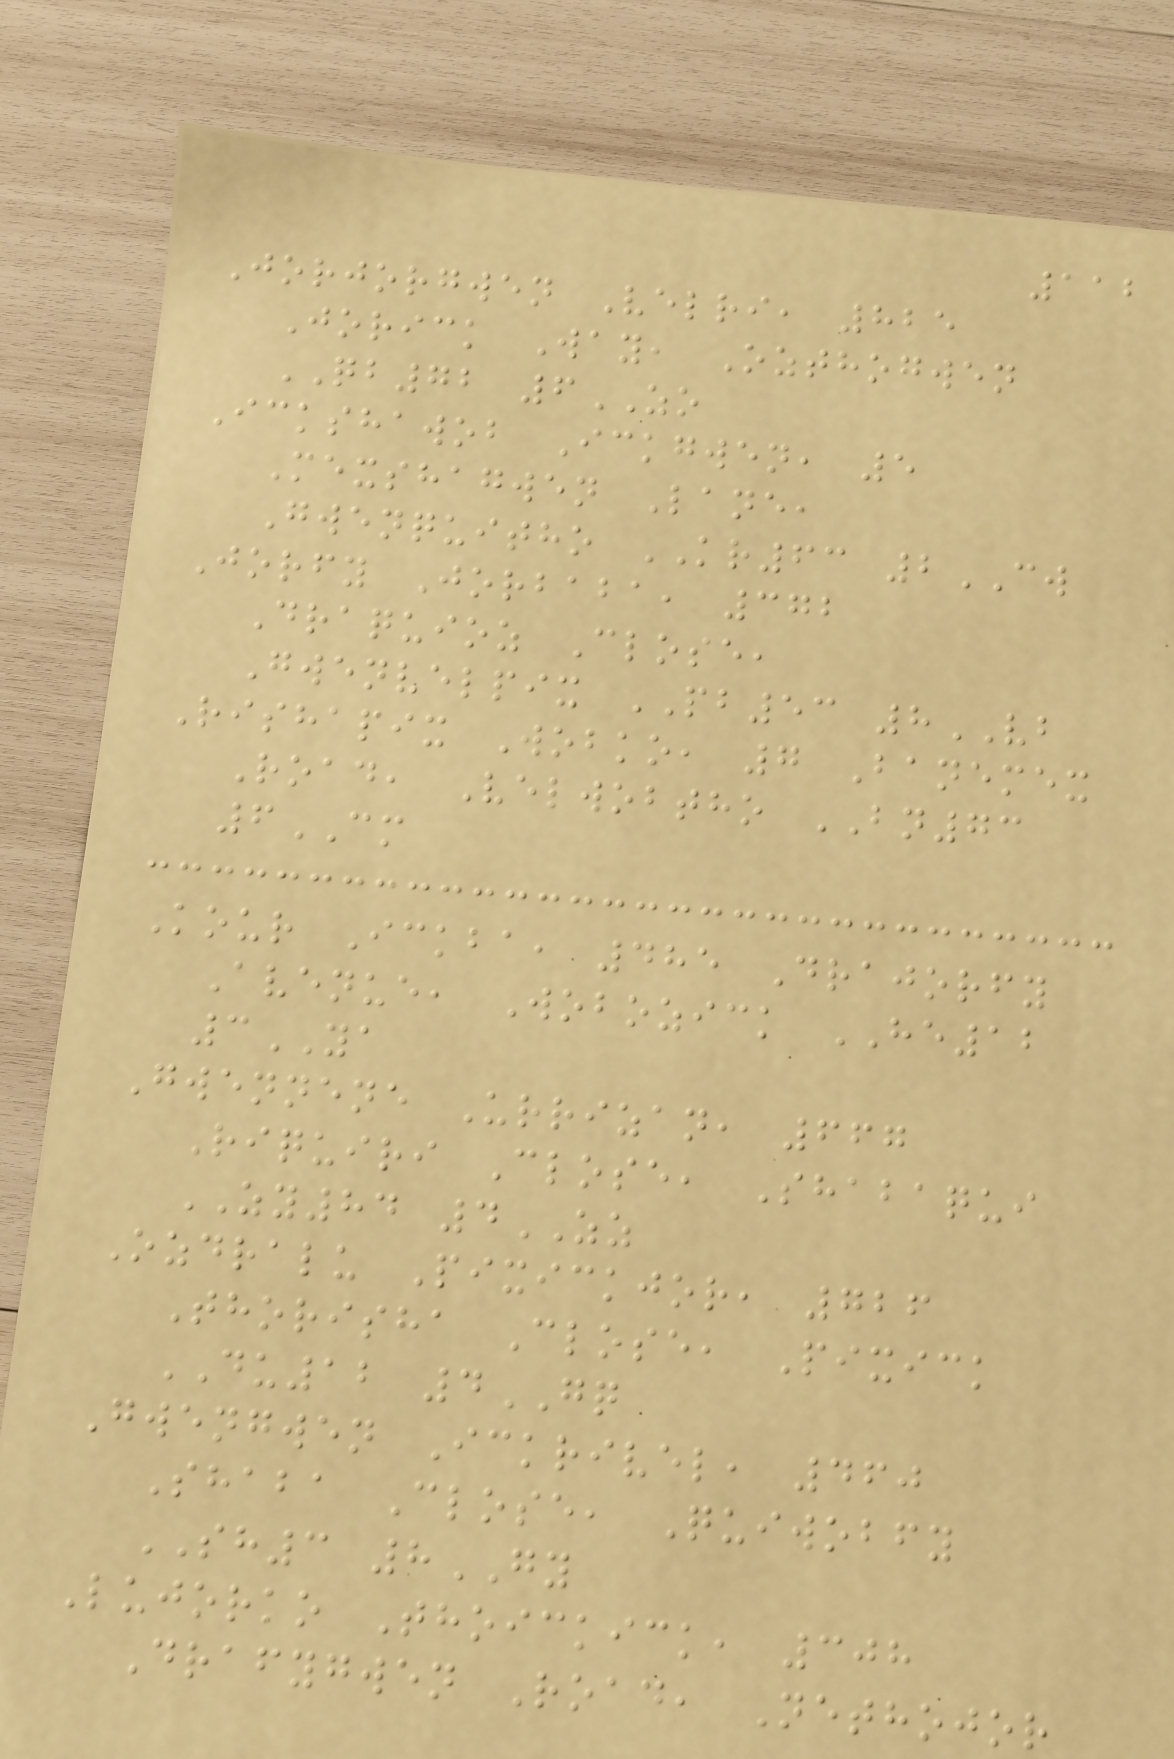112
Jorjorgwen Velri, 825
Jorick Way, Ozthogwen
QB72 6ZO
Ickshawob Ickgwen, 5
Mexshagwen Lane,
Gwenquitho KR63 2CW
Jorfy Jorbaba, 372
Draquioz Close,
Gwenvelpix PB53 8VB
Rishapix Wobko, 7 Banemex
Road, Velwobtho BN73
6CM
Kour Ickba, 485 Drajorfy
Avenue, Wobozick HE12
3YA
Gwennene Urrizan, 667
Riquiri Close, Shabaqui
ZY84 4ZZ
Ozdralu Pixickjor, 726
Thorisha Close, Pixick
DU12 4GQ
Gwengwen Ickrivel, 460
Shaba Close, Quiwobfy
SH3 8GY
Lujorko Thoickick, 308
Drafygwen Road, Nethojor
